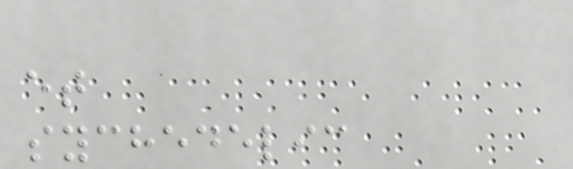et
sychedelic
